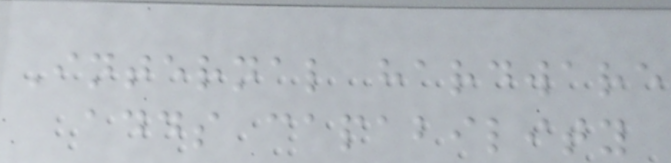Internal hardware
adds capability
